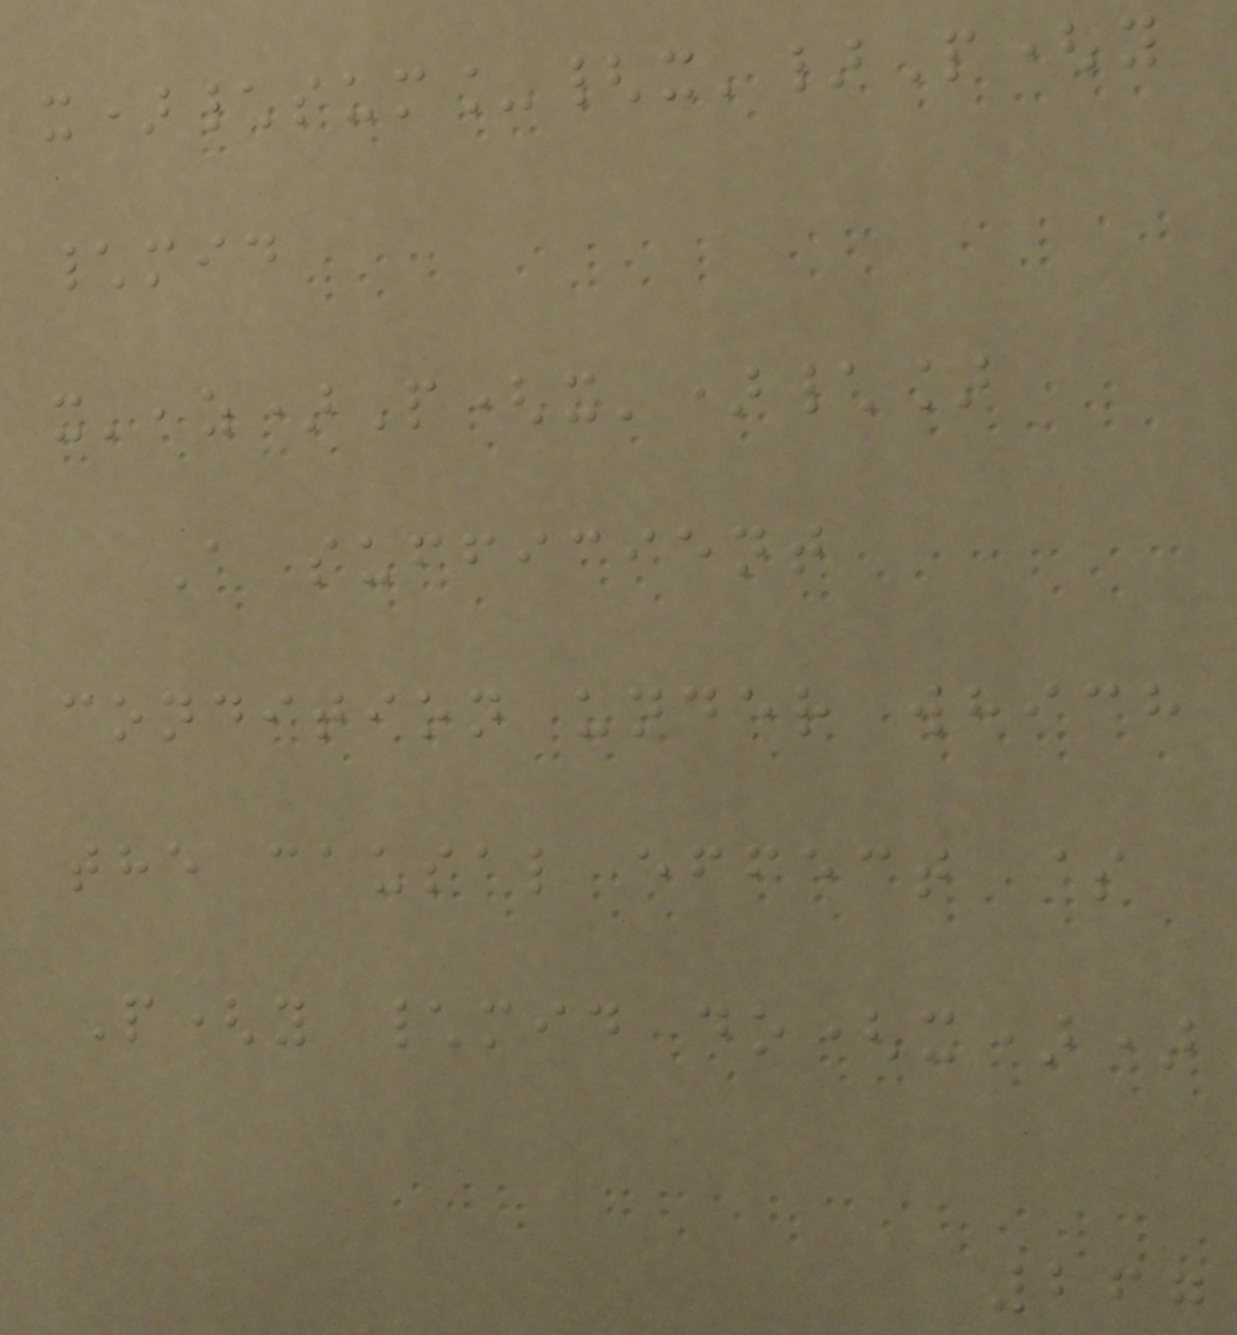x)\sum_{x'}P(y
\mid
x',z)P(x')\]
A sufficient
condition under which
the causal effect $
P(y \mid do(x))
267
